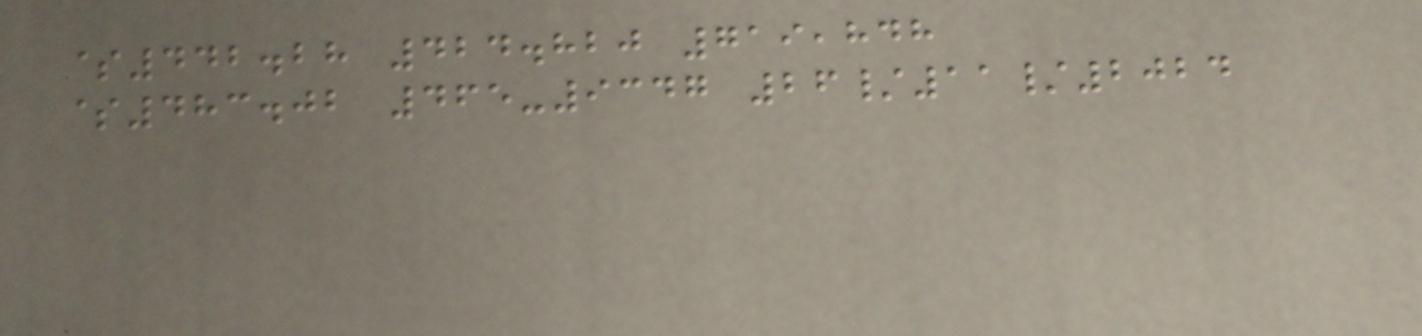$442.28 424.820 719,848
$483.02 465-9347 26/11/2024
